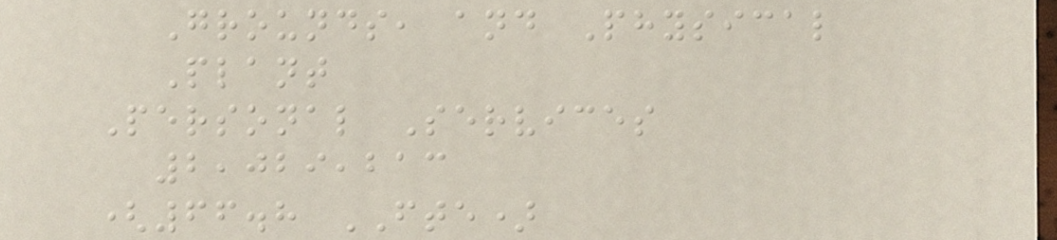Grounds, and Physical
Plant
Personal Services
2,029,213
(66.8 FTE)
